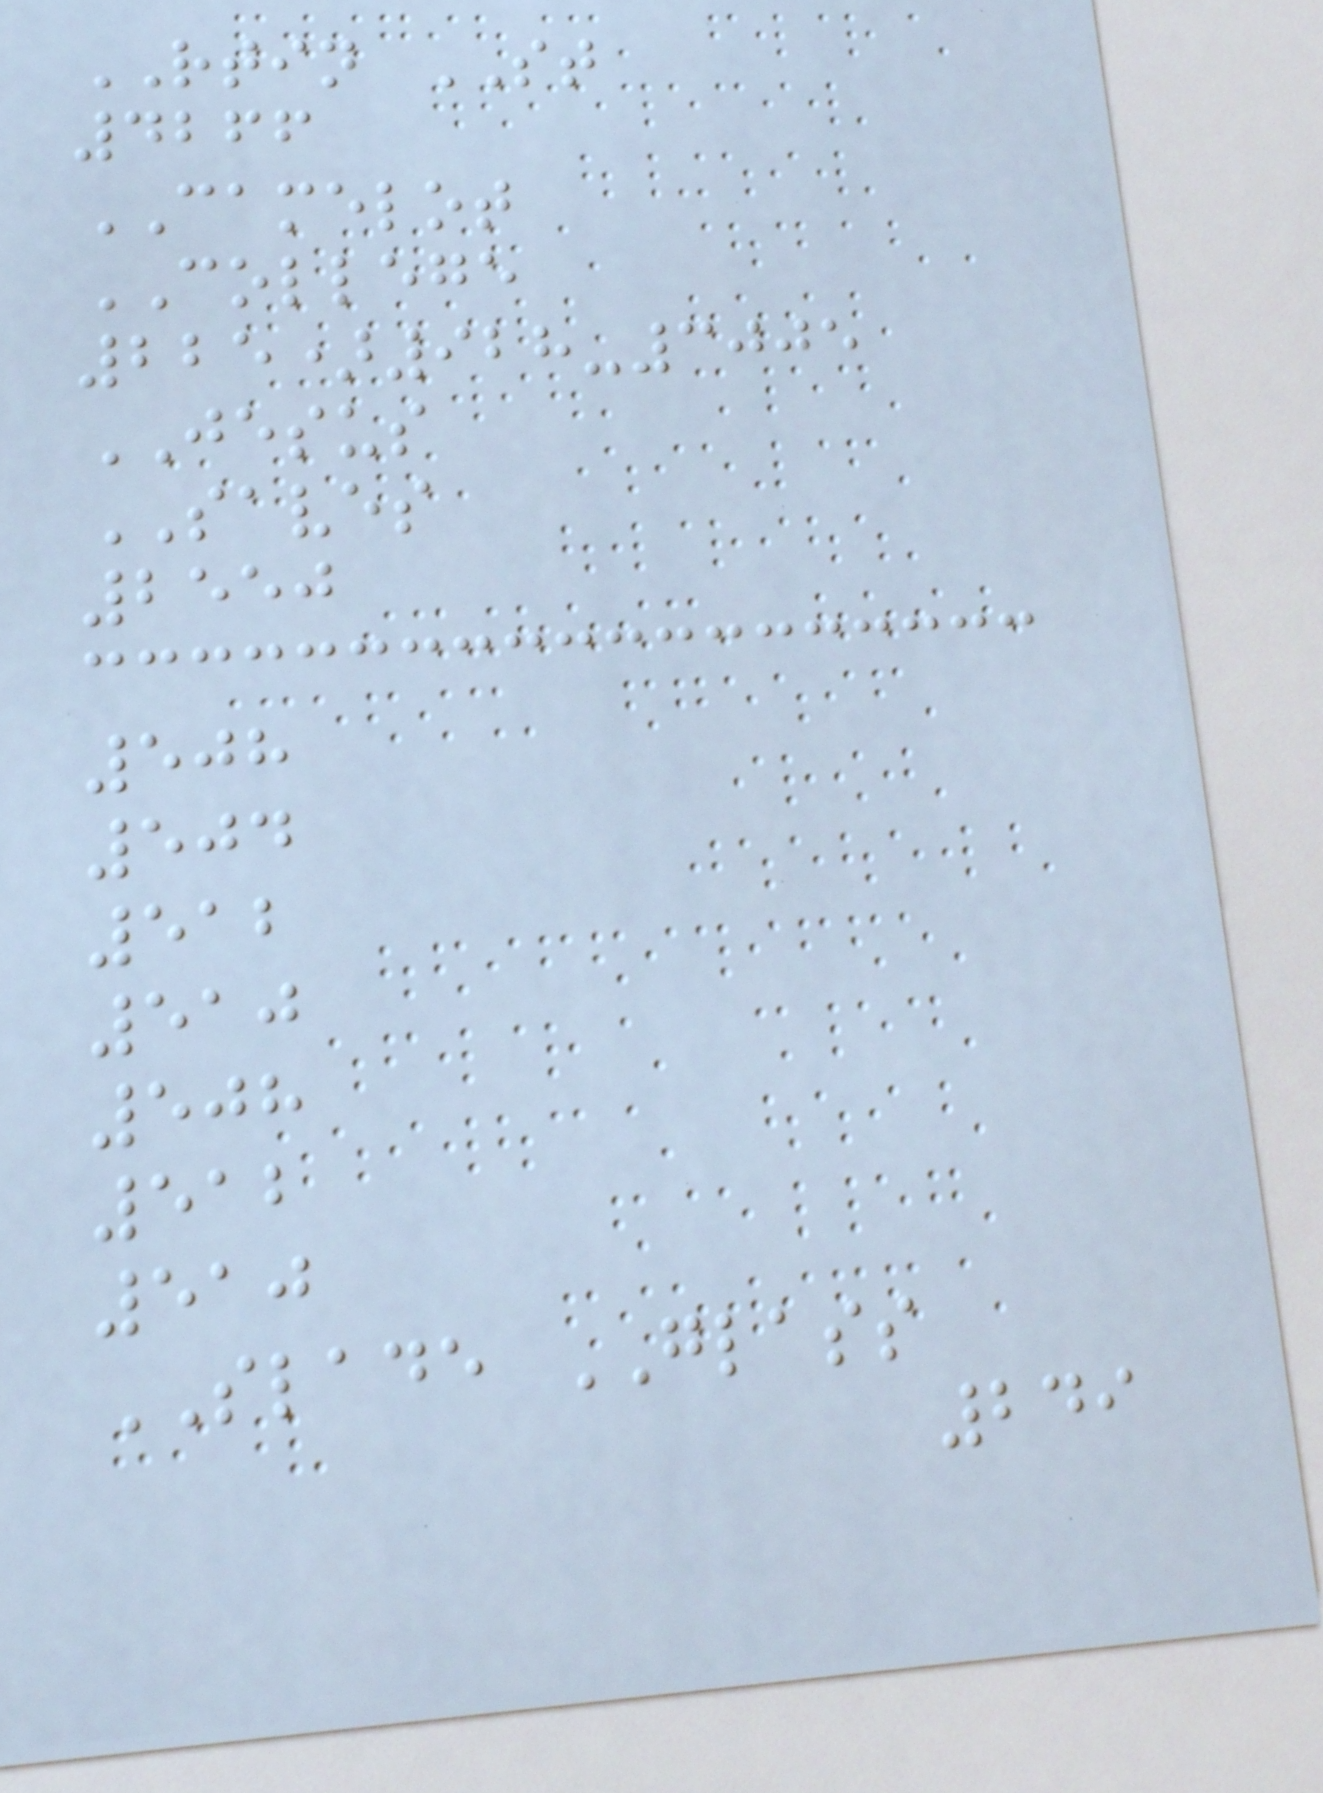RTIN ST
4266
CAMELOT
COLLEGE
225)928-3005
JESUS
SAVES
2550
508
504
512
510
508
512
510
SLADE GLASS
249
